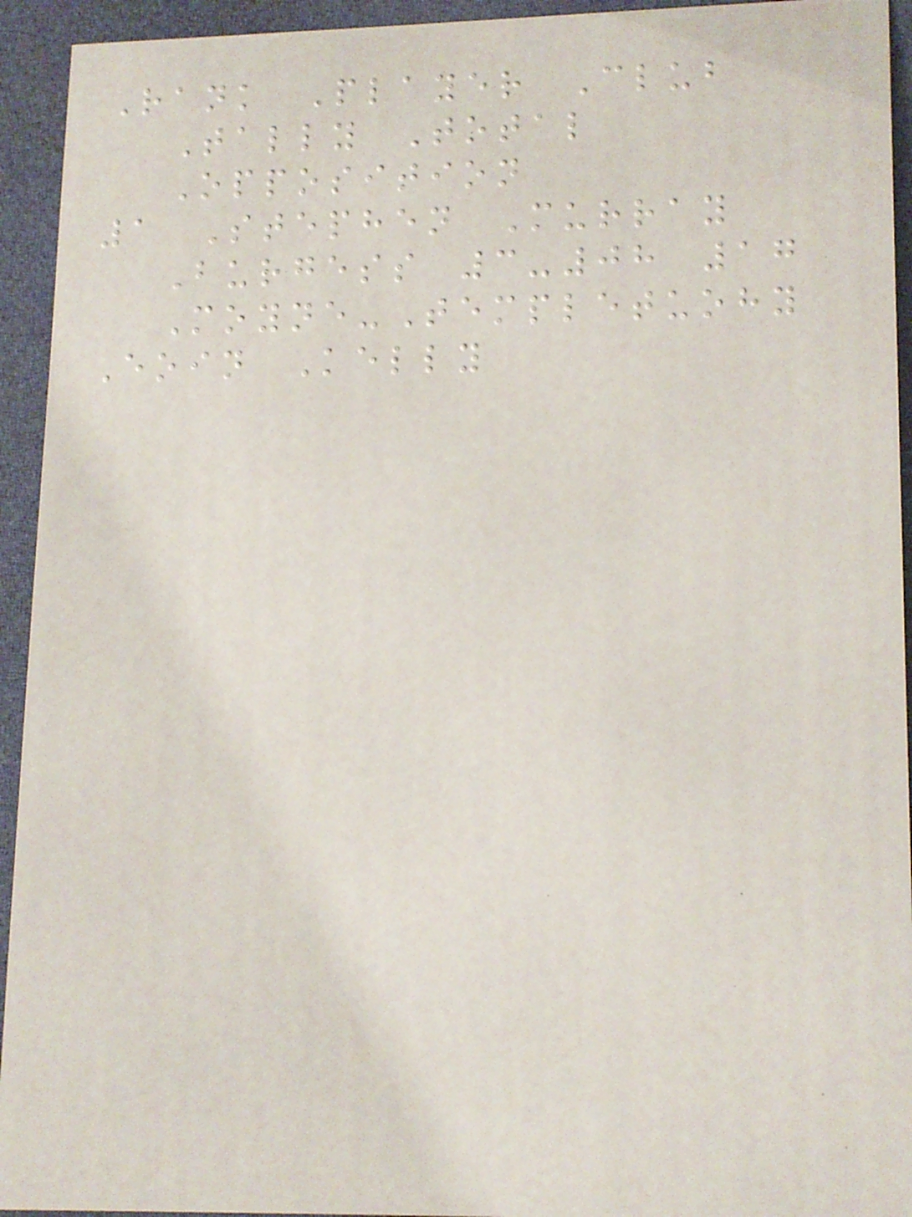Rank Player Club
Tally Total
Opposition
1 Stephen Murray
Burgess 3-08 17
Moyne-Templetuohy
Eoin Kelly
